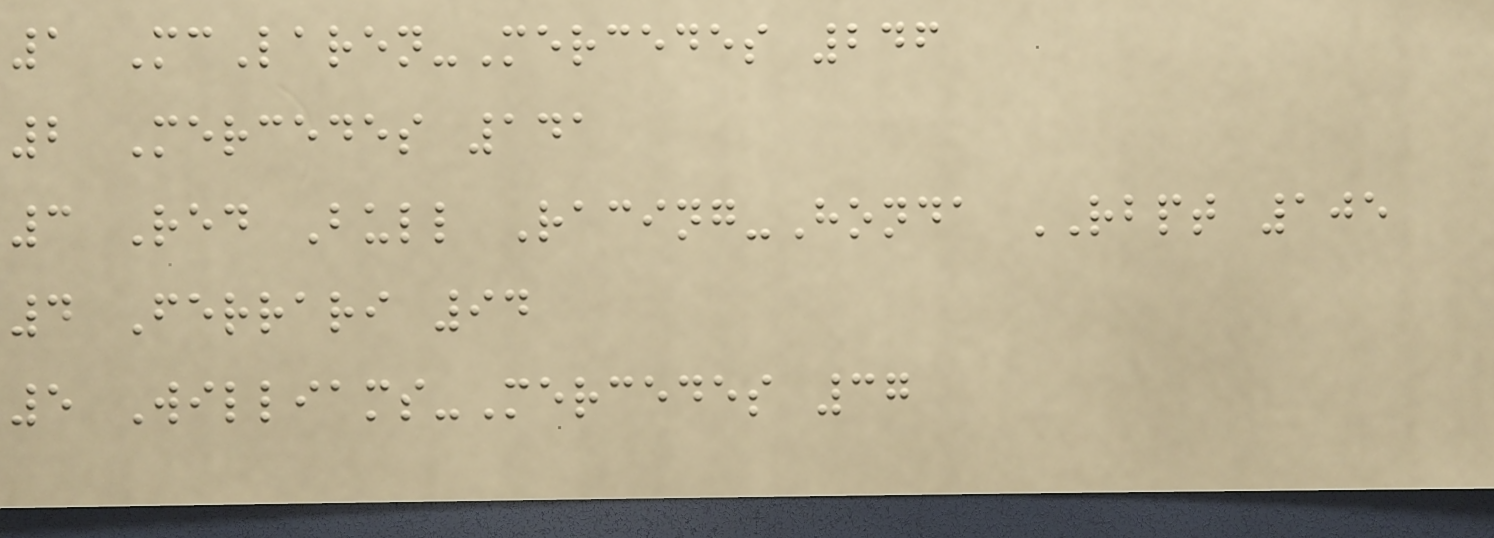1 McLaren-Mercedes 246
2 Mercedes 141
3 Red Bull Racing-Honda RBPT 105
4 Ferrari 94
5 Williams-Mercedes 37
